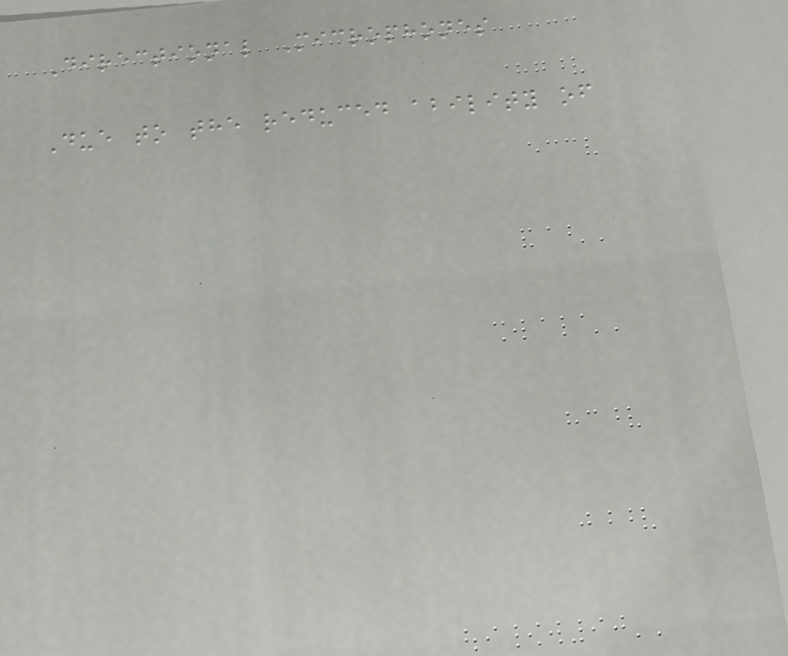Directional Microphones
Due to the reduced ability of
